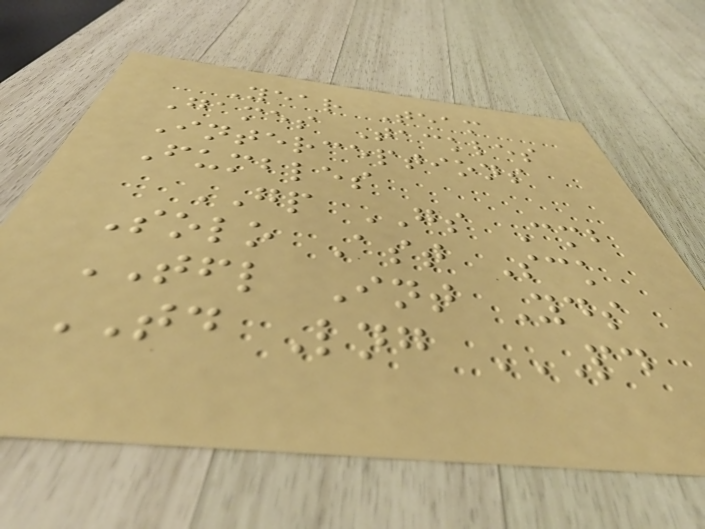Year Team
Games Tackles
Interceptions
Fumbles
GP GS Cmb
Solo Ast Sck
TFL Int Yds
TD Lng PD
